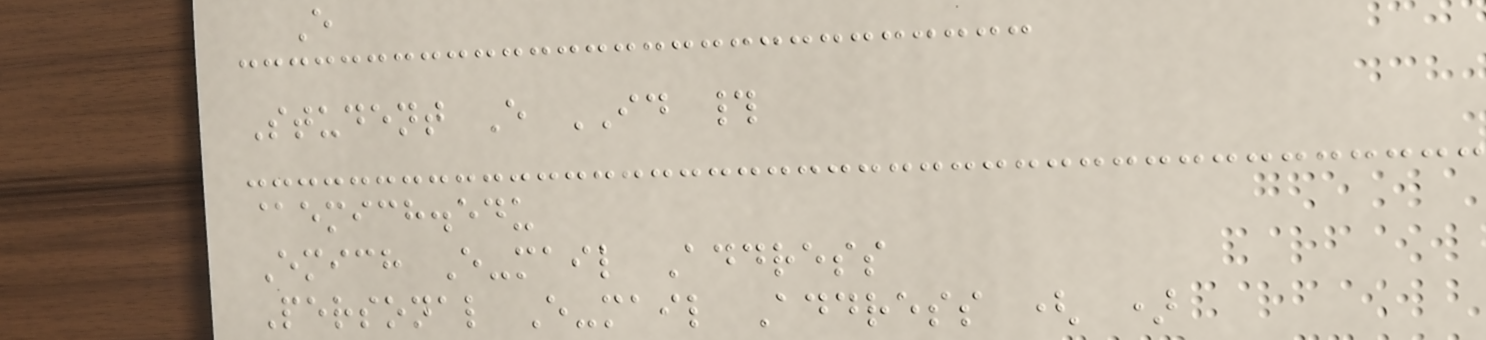E
Student E ID #
@emich.edu
Emich E-mail Address
Personal E-mail Address ( )
